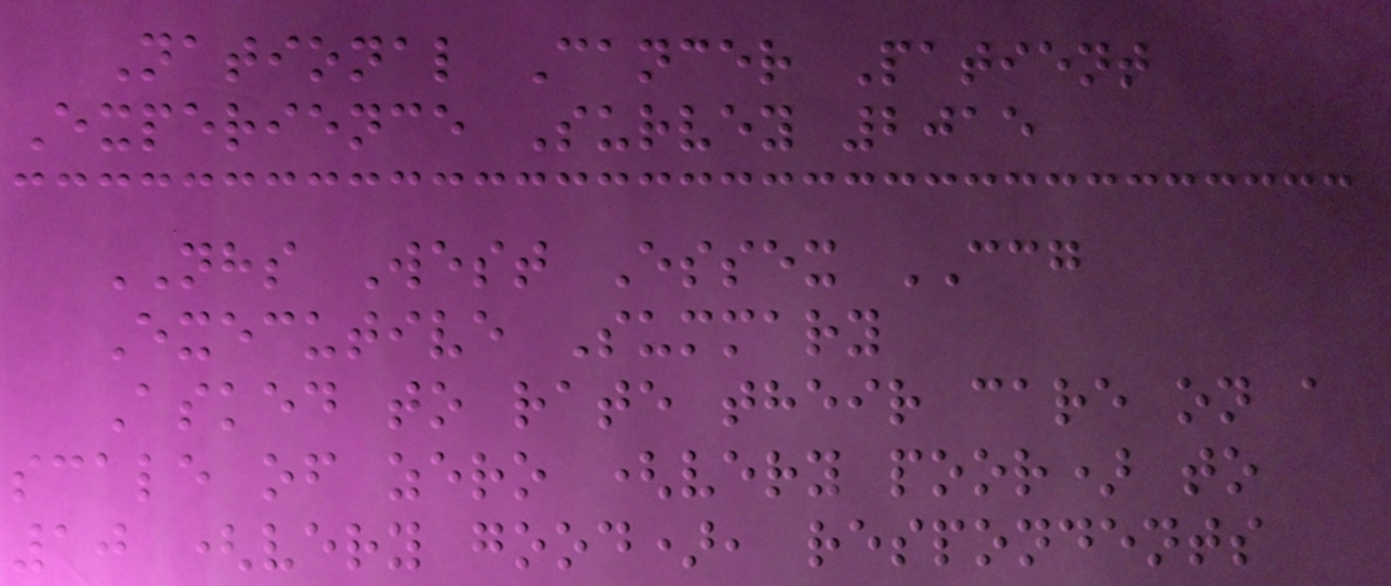National Cancer Patient
Experience Survey 2015
NHS West Essex CCG
Executive Summary
Asked to rate their care on a
scale of zero (very poor) to
10 (very good), respondents
